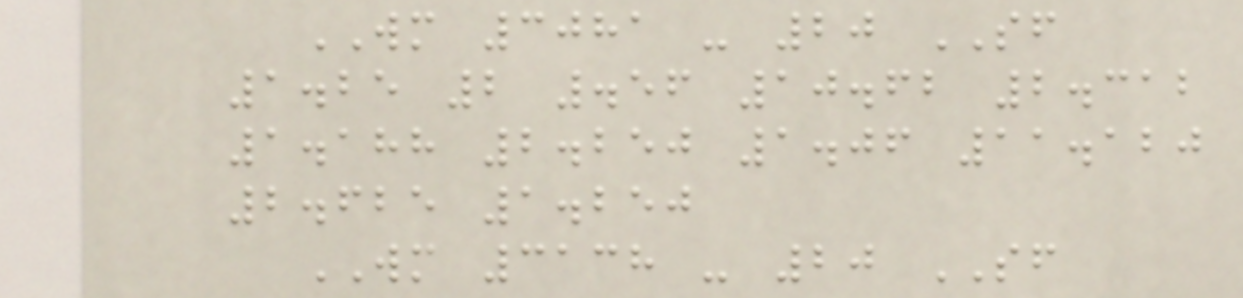WM 3081 - 20 SF
1.25 2 .56 10.62 2.312
1.188 2.250 1.06 11.120
2.625 1.250
WM 3138 - 20 SF
